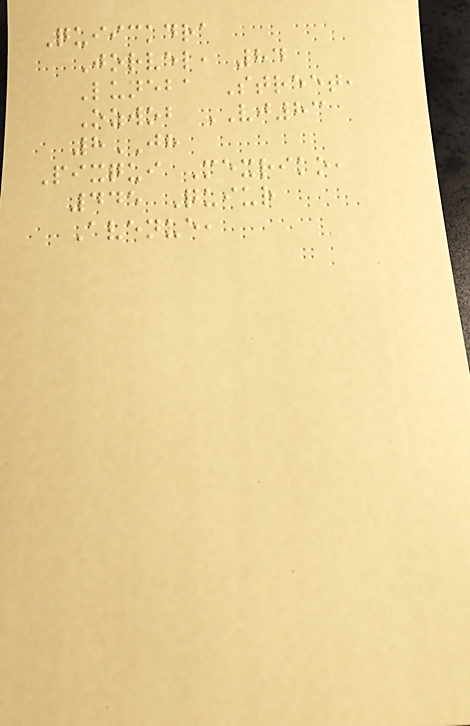Quiickdra
Jorvel, 84
Luneba Street,
Ozwob VJ83
8JH
Pixqui Mexriko,
445 Quiur
Avenue,
